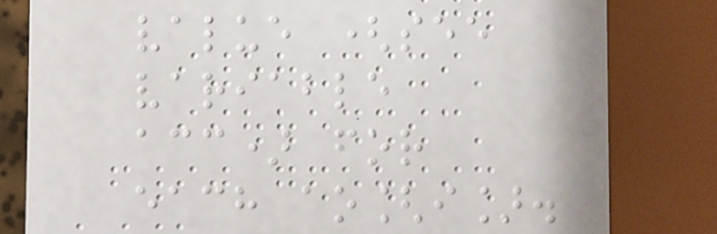value (see
variable
acc) for
each ao[i].
